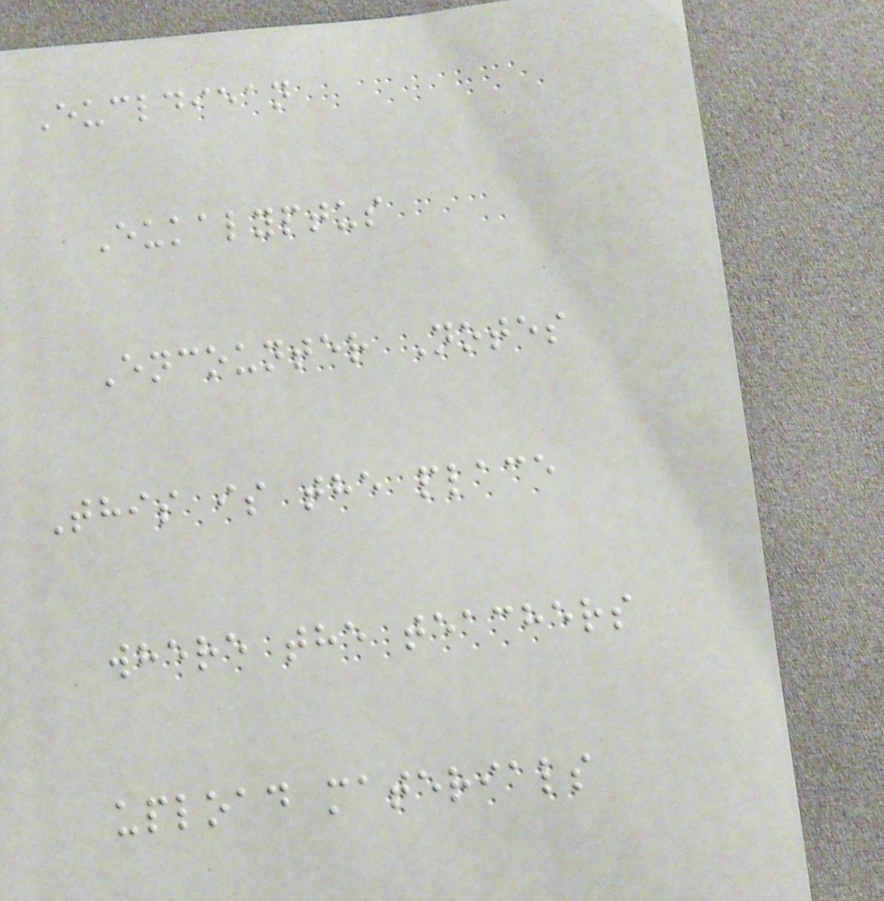Eucldiean
Eukalyptus
Encounter Notes
This is the place
where the teachers
upload materials
